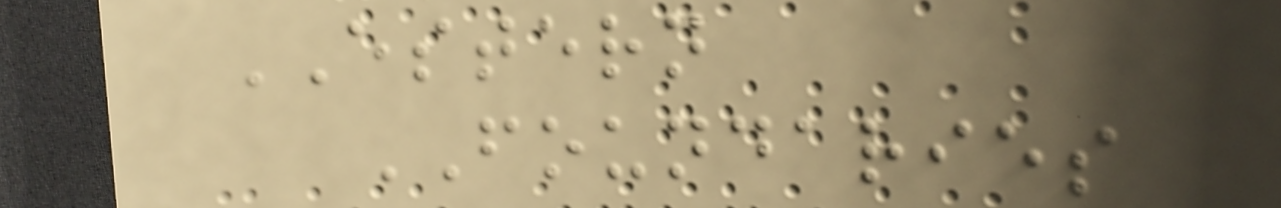ESTERN
FOUNDARIES
